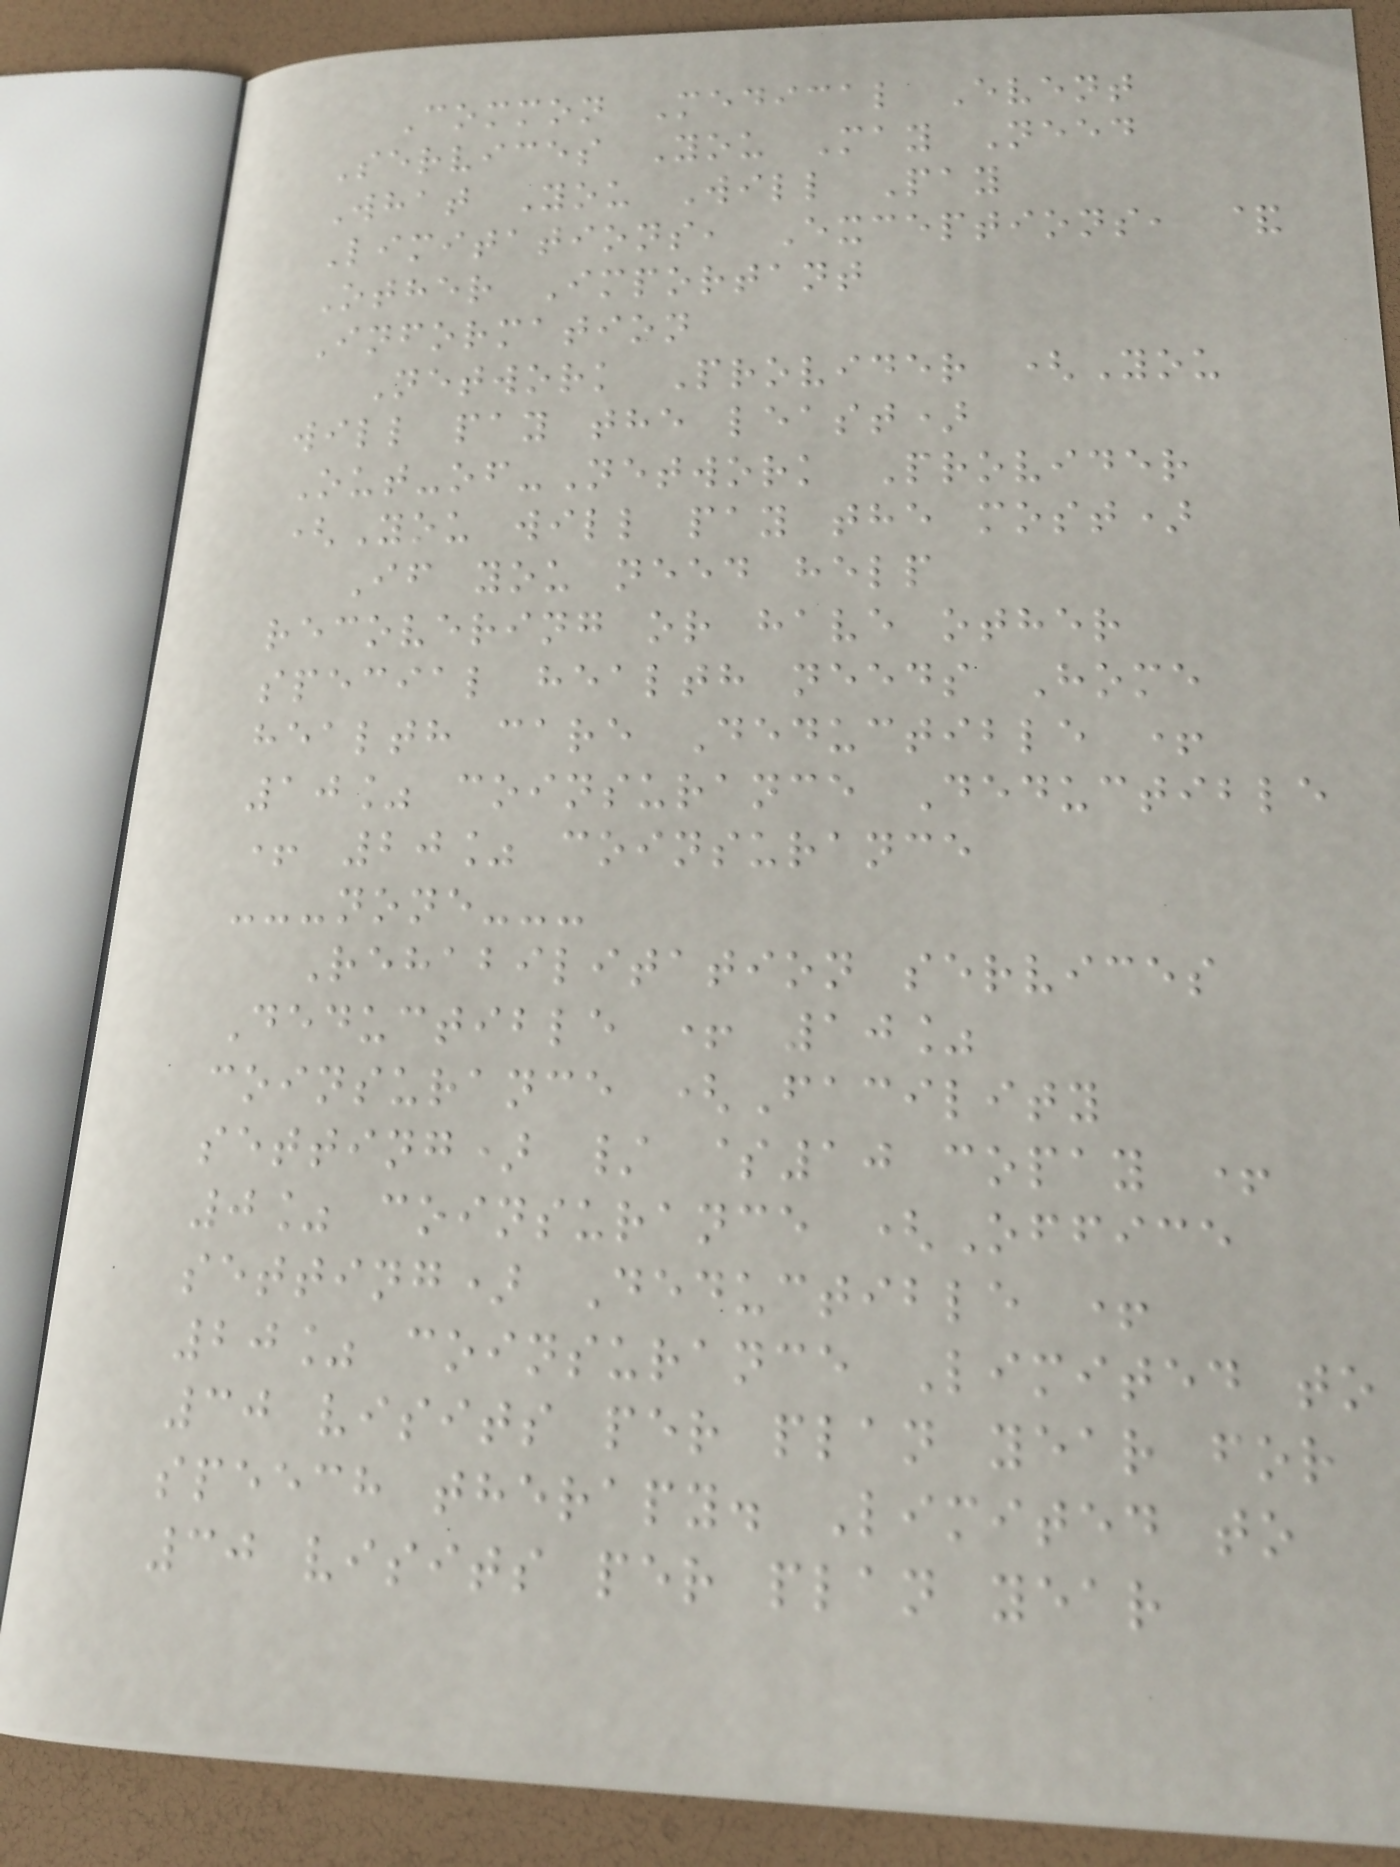Common Medical Event
Services You May Need
What You Will Pay
Limitations, Exceptions, &
Other Important
Information
Network Provider (You
will pay the least)
Out-of-Network Provider
(You will pay the most)
If you need help
recovering or have other
special health needs Home
health care Deductible +
10% coinsurance Deductible
+ 20% coinsurance
---none---
Rehabilitation services
Deductible + 10%
coinsurance (Facility
setting) / $10 copay +
0% coinsurance (Office
setting) Deductible +
20% coinsurance Limited to
30 visits per plan year for
speech therapy. Limited to
30 visits per plan year
